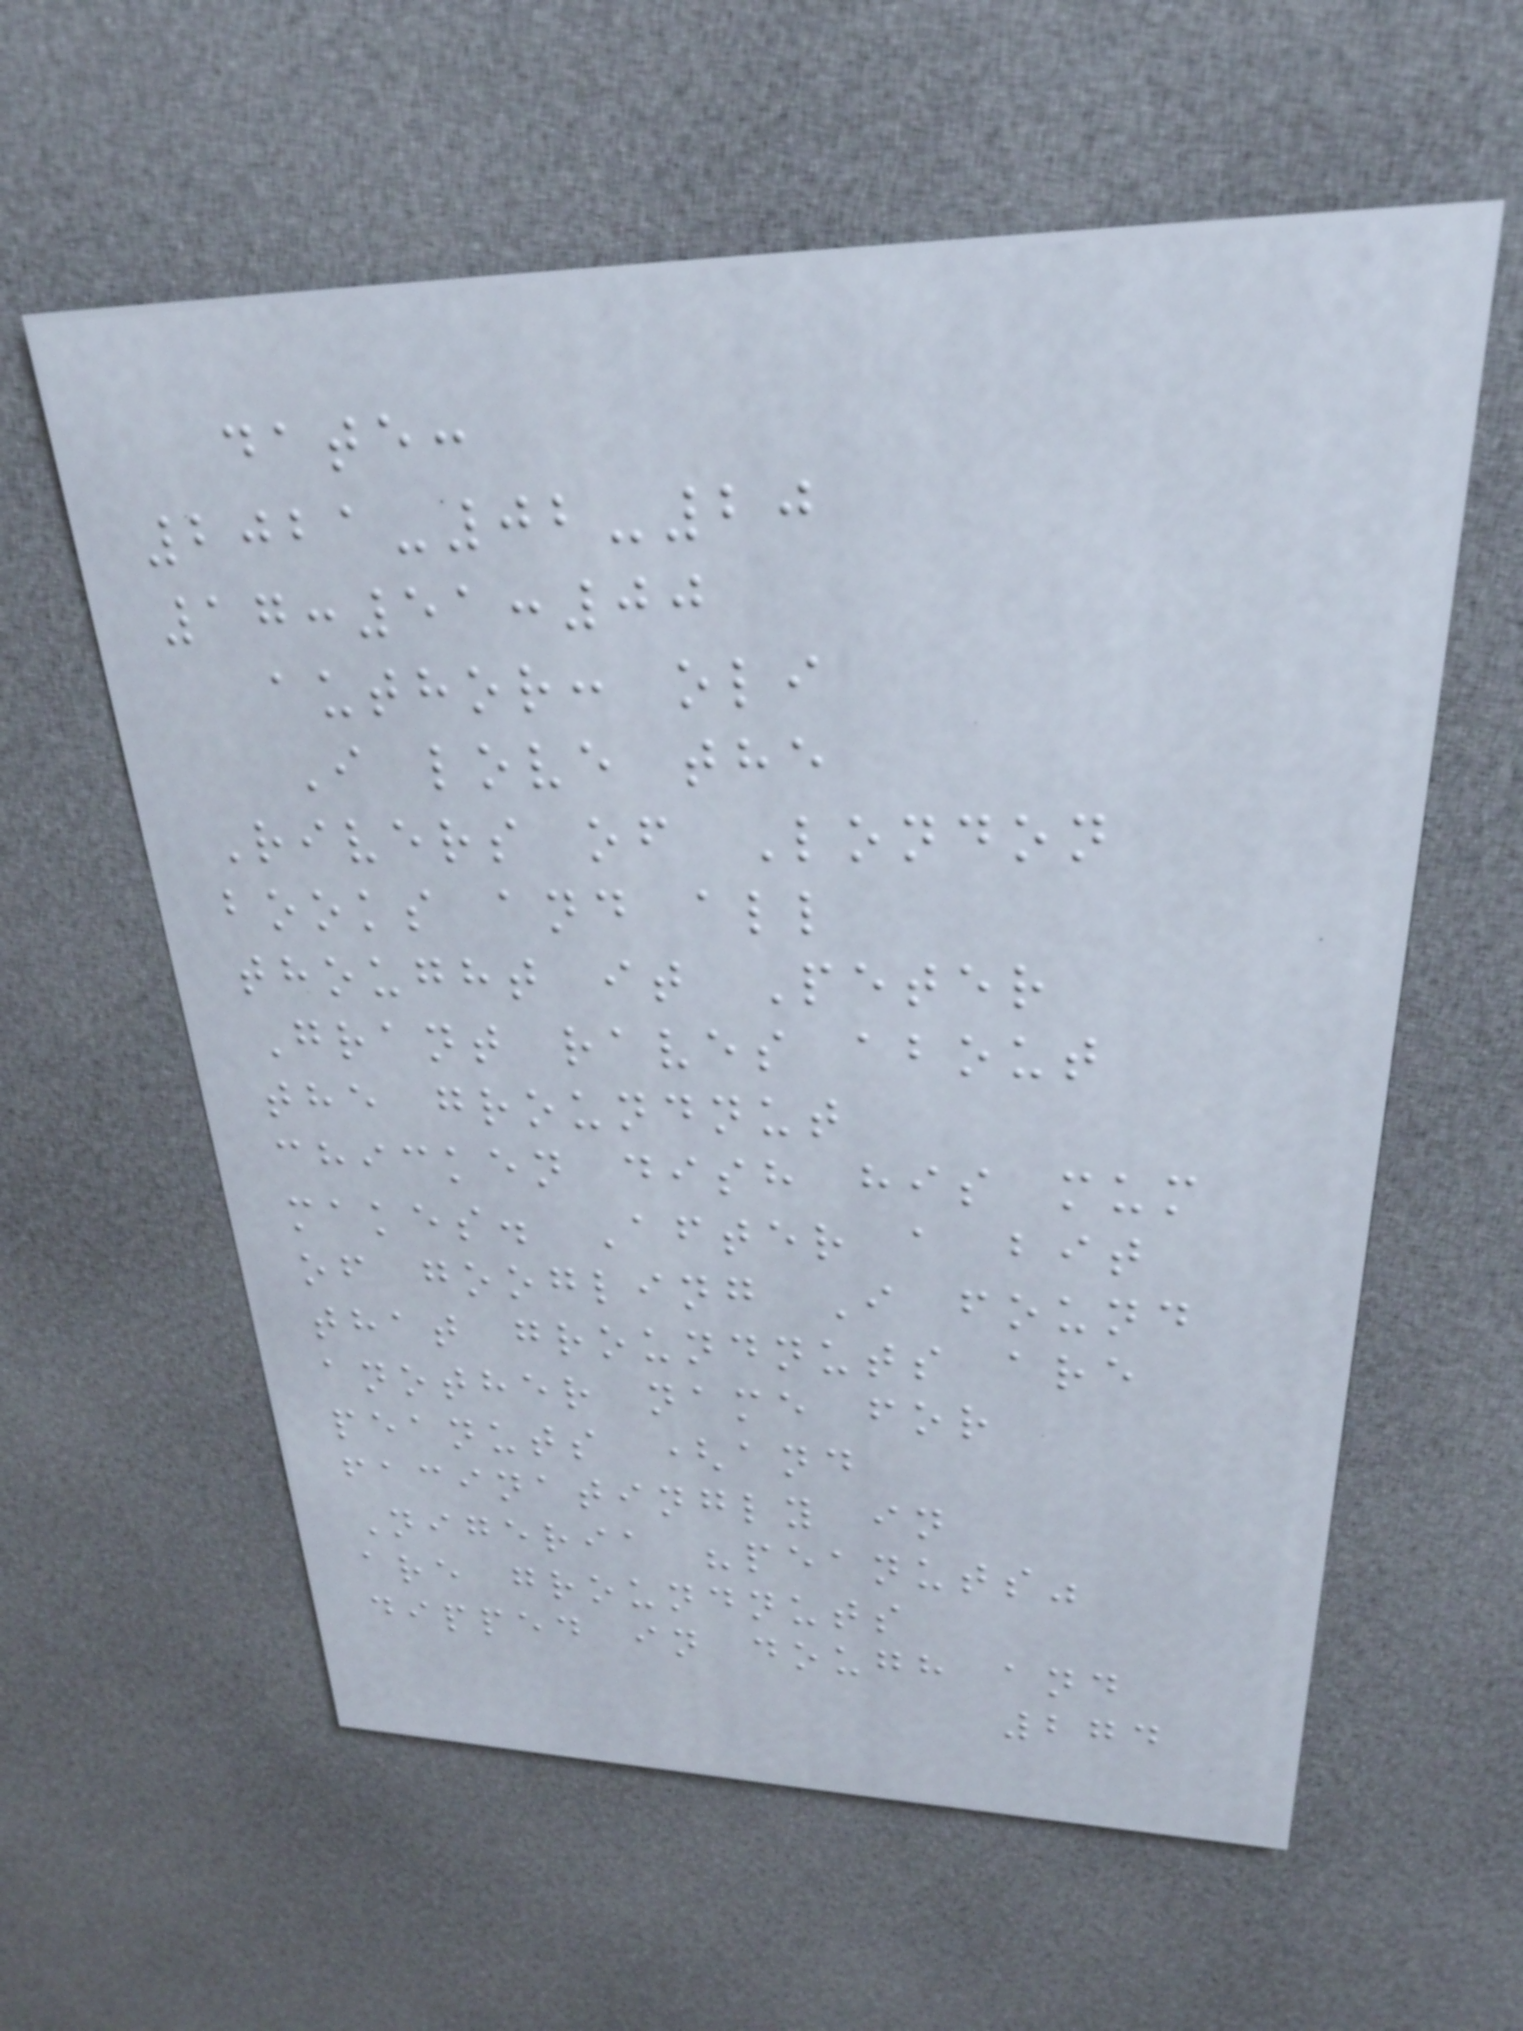date:
2021-02-20
17:51:00
author: oli
I love the
Rivers of London
books and all
thought it Peter
Grant raves about
the groundnut
chicken dish his mum
makes. After a bit
of googling I found
that groundnuts are
another name for
peanuts (and
facinatingly in
Nigeria "peanuts"
are groundnuts
dipped in dough and
274
